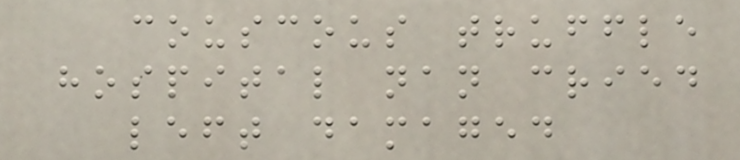couscous truffle
hospital nan cried
left damaged
